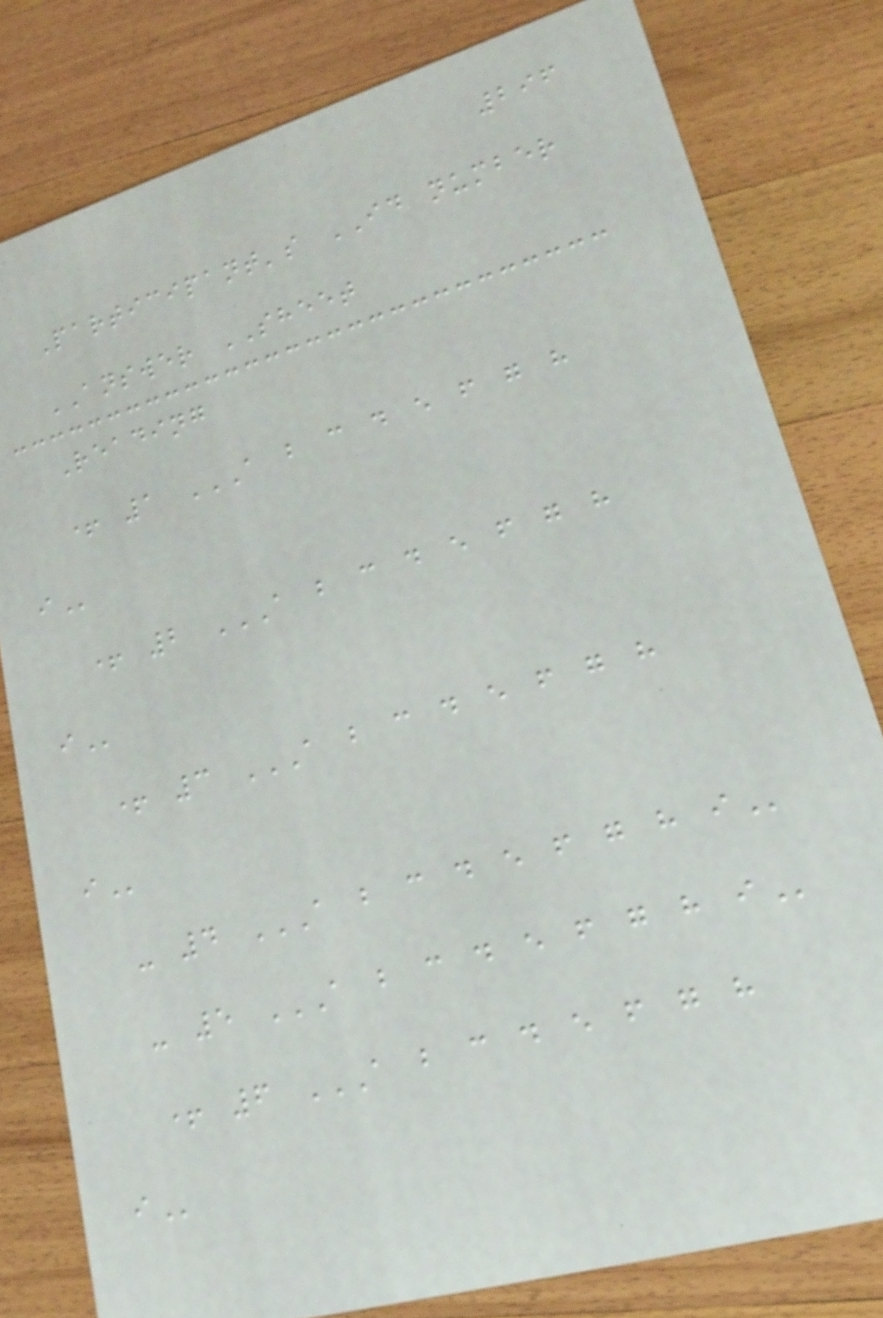296
Participant's ID number
ANSWER SHEET
Reading
+ 1 A B C D E F G H
I
+ 2 A B C D E F G H
I
+ 3 A B C D E F G H
I
- 4 A B C D E F G H I
- 5 A B C D E F G H I
+ 6 A B C D E F G H
I
